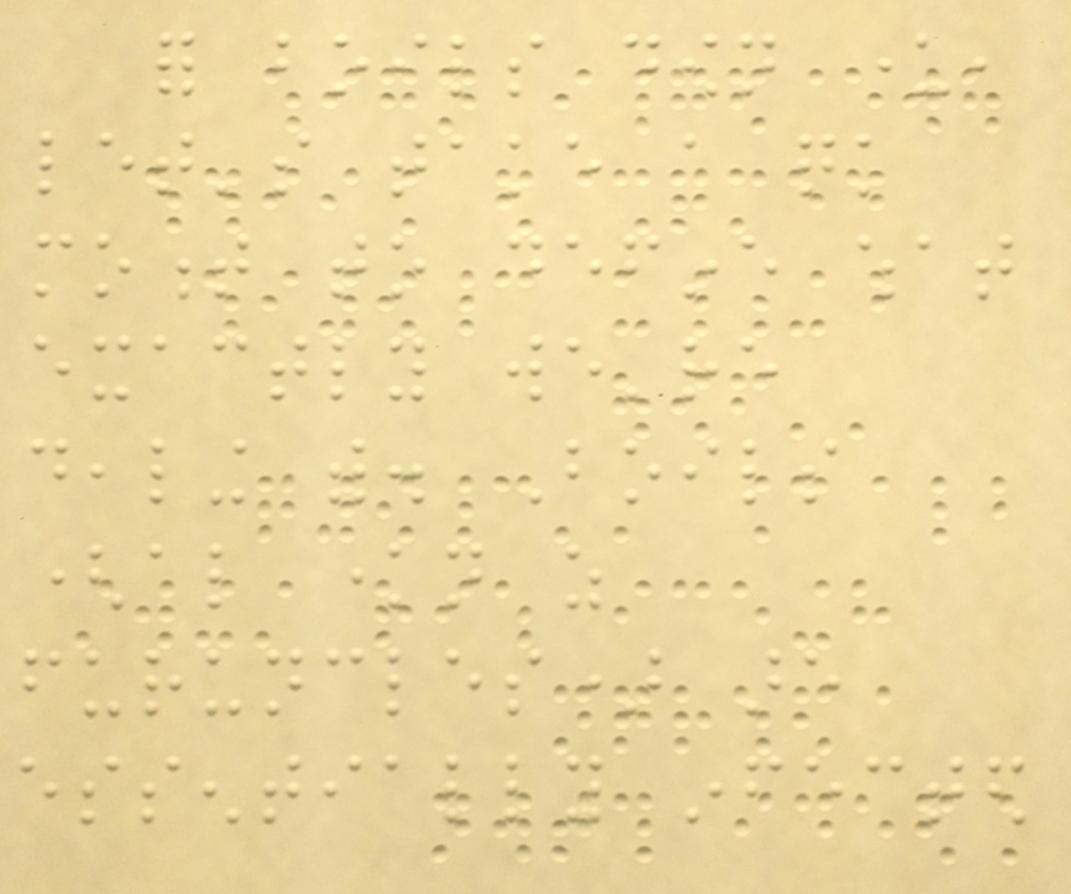for boils down under,
let's take a quick
moment to define what
exactly we're
dealing with. Boils
(also known as
furuncles) are
essentially infected
